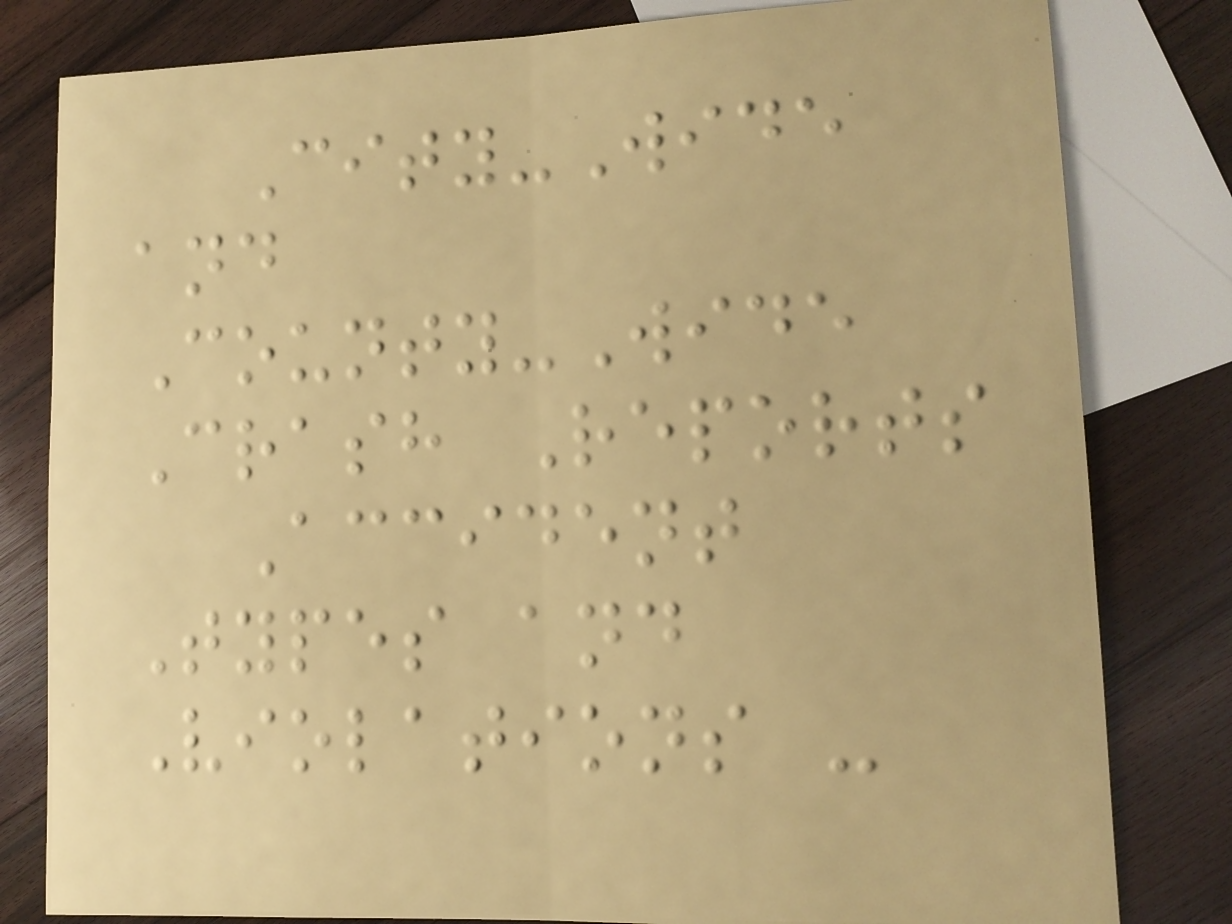City-Wide
and
County-Wide
Crash Reports
Accident
Types and
Violations -
